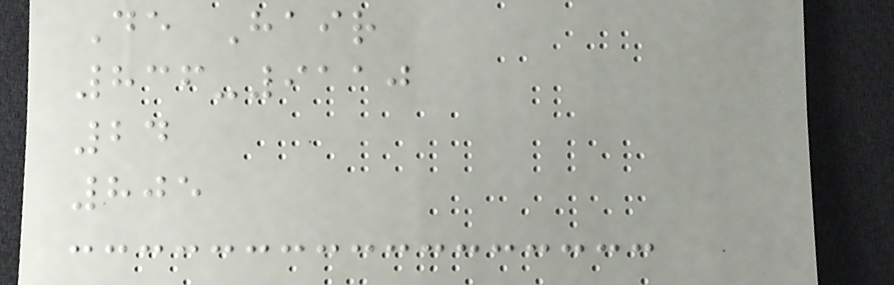De Hair
836-9110
24
805
